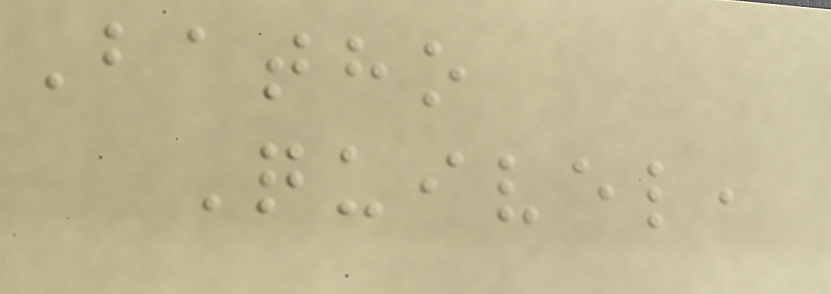Batho
Quivel,
